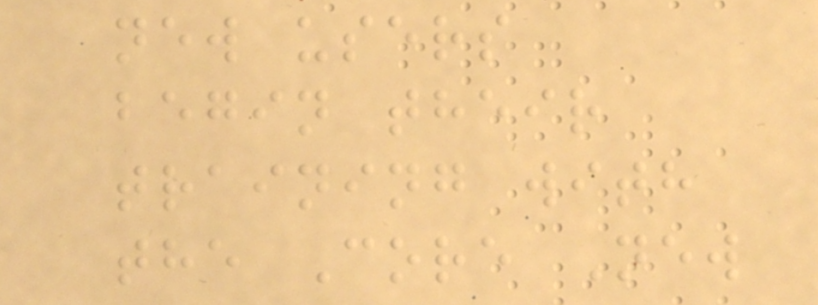new users
begin their
training with
the Core New
